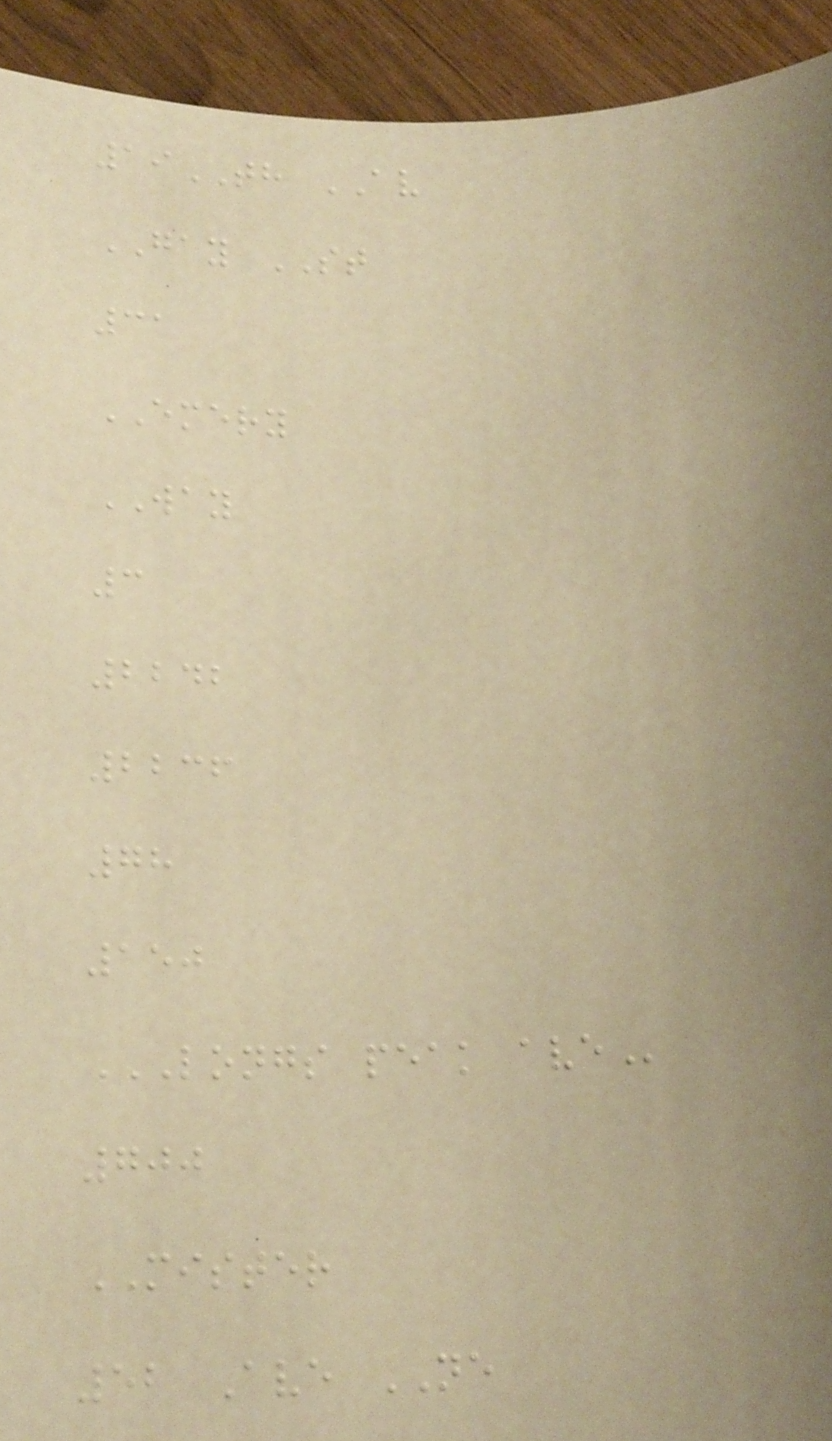19TH AV
GAY ST
31
EMERY
WAY
3
2242
2236
78
150
LONGS PEAK AVE
700
MISTER
52 Ave NE
